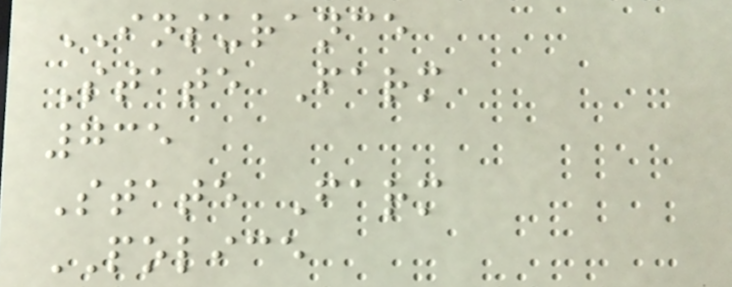INSURANCE
State Farm
735
State Farm
POLICE
